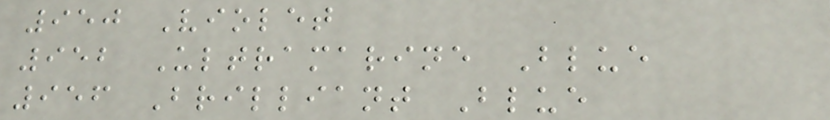950 Violet
952 Ultramarine Blue
956 Brilliant Blue
